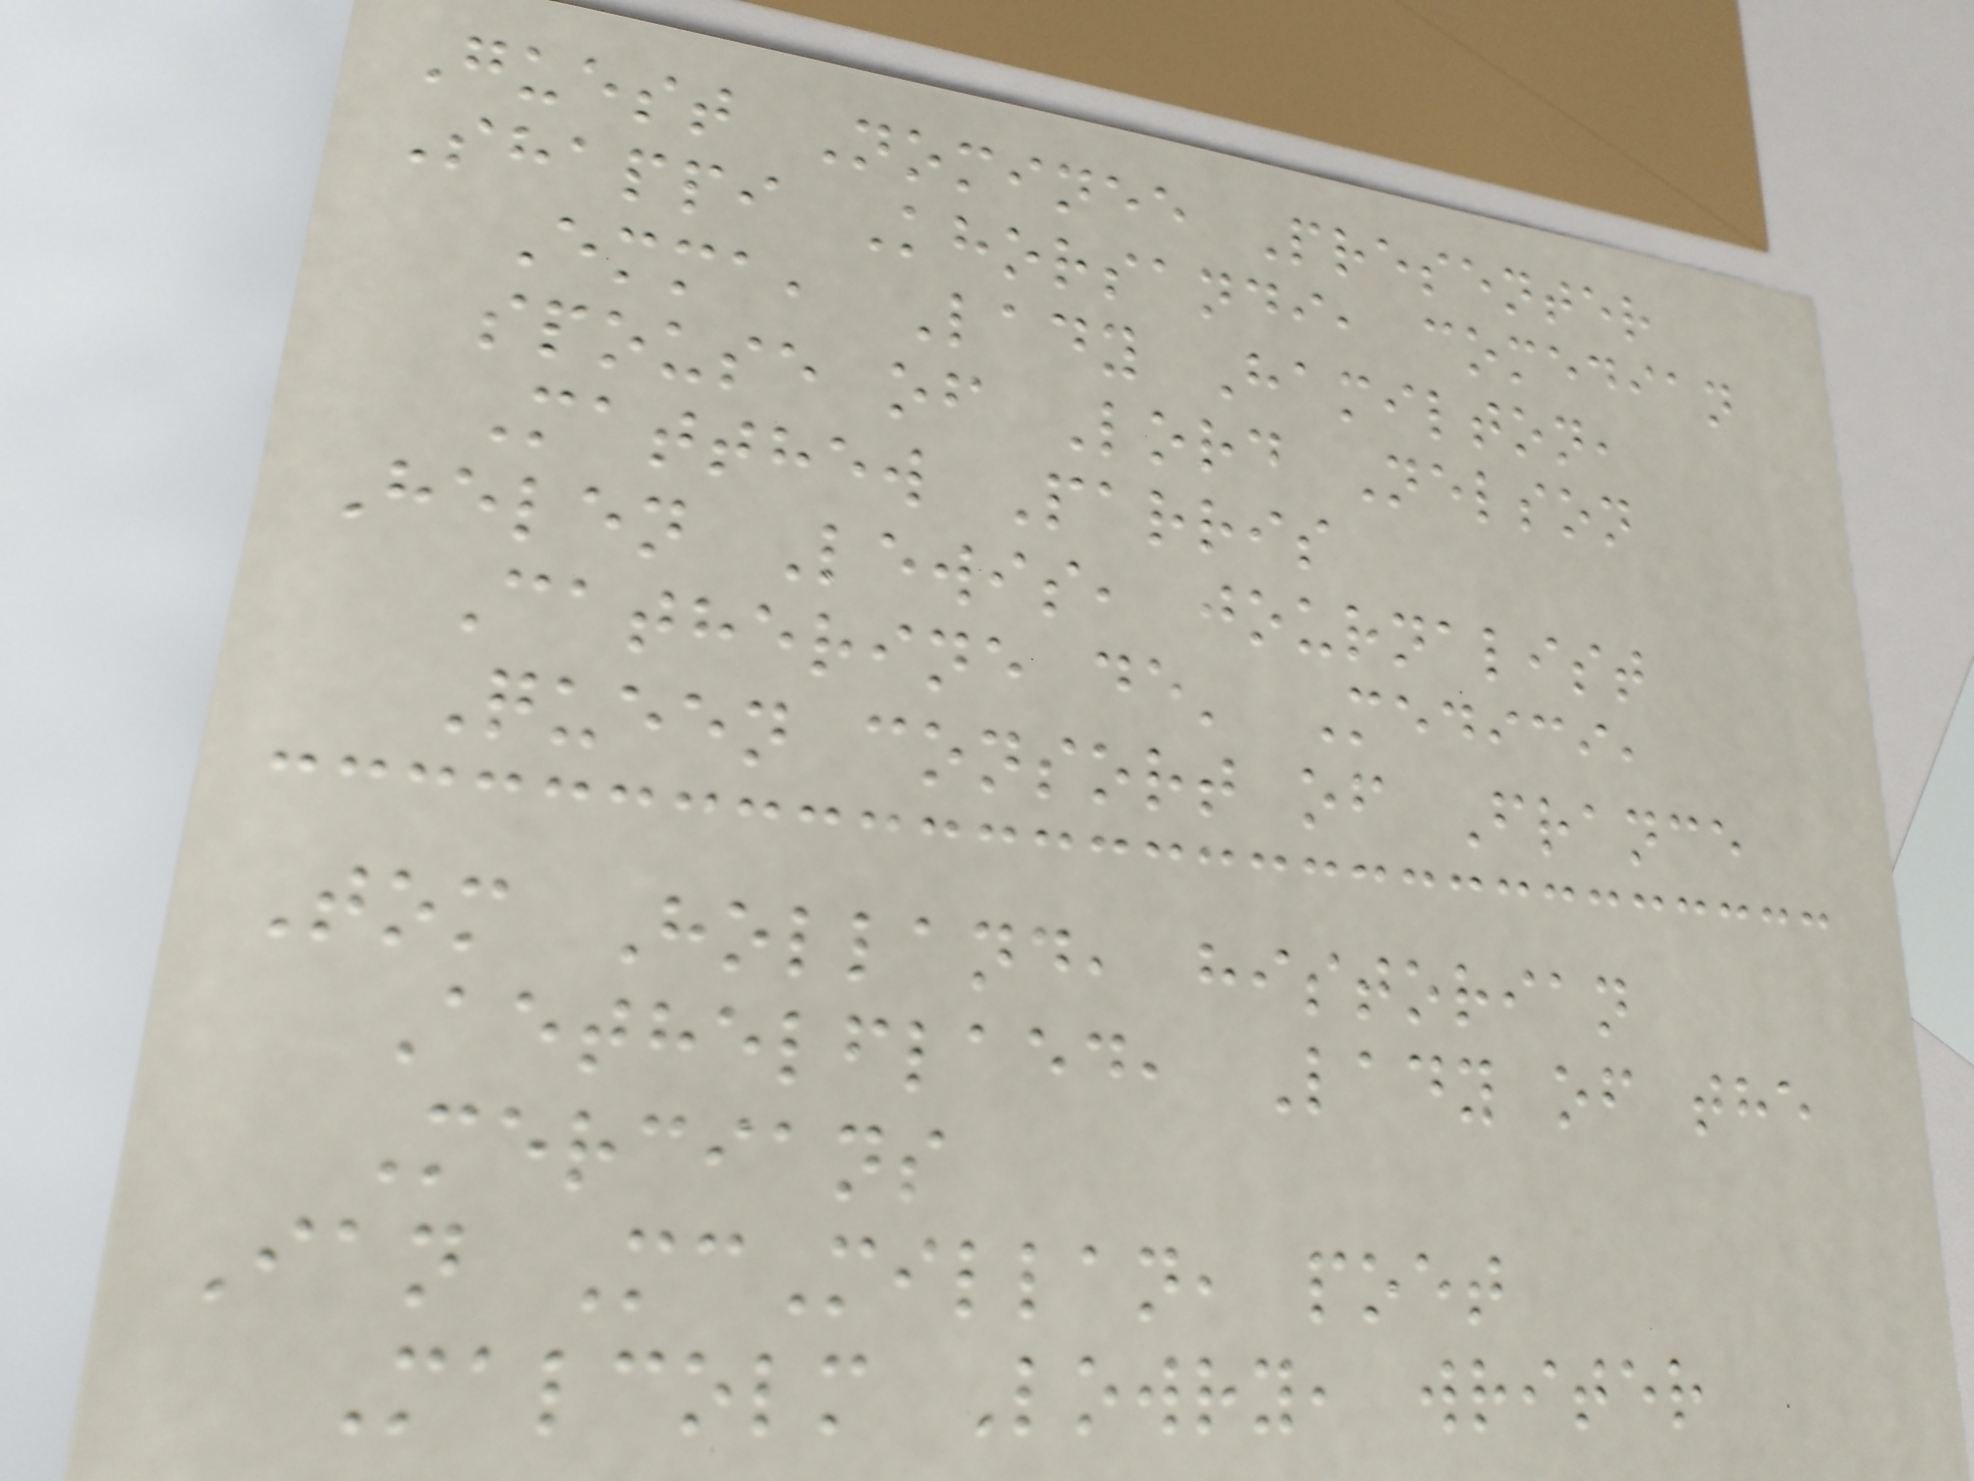Guest Nominee Presenter
Shappi Khorsandi, comedian
Emma, Lady Hamilton,
spouse of Lord Nelson
Matthew Parris
Helen Lewis, journalist
Catherine de' Medici,
Queen consort of France
Tom Holland, historian
Aethelflaed, Lady of the
Mercians
Ian McMillan, poet
Malcolm Lowry, writer
